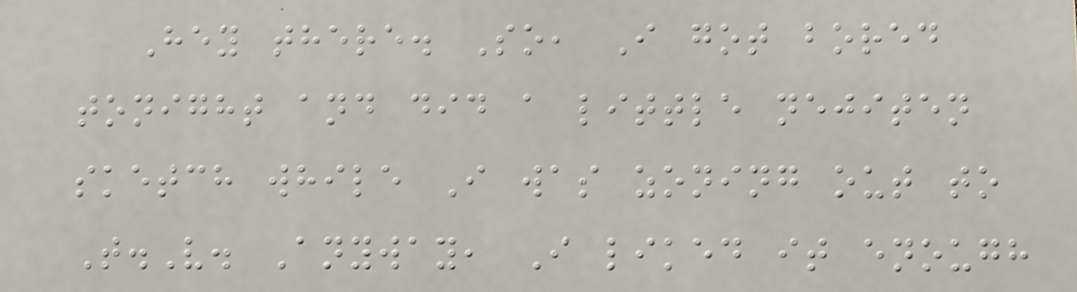Hey there. So, I got bored
tonight and did a little nejiten
sketch while I was zoning out to
T.V. Anyway, I liked it enough
